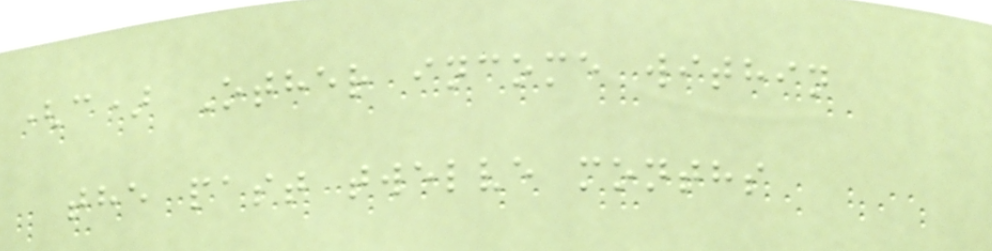(c) Other income within
the past twelve months
